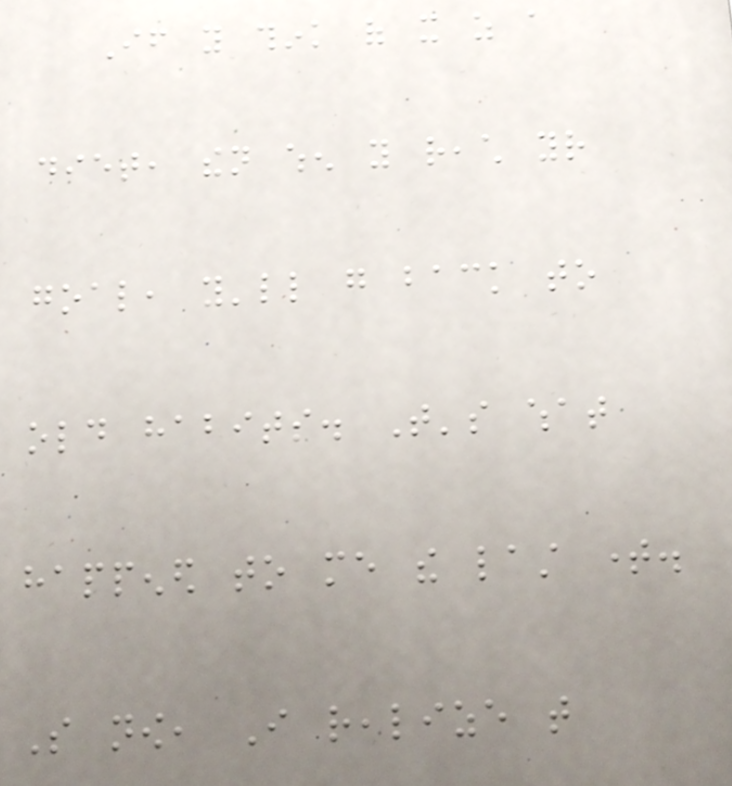If you think of it as a
diet, then when you reach your
goal, you'll go back to
old habits. That's what
happened to me the last time.
So now, I realize that
